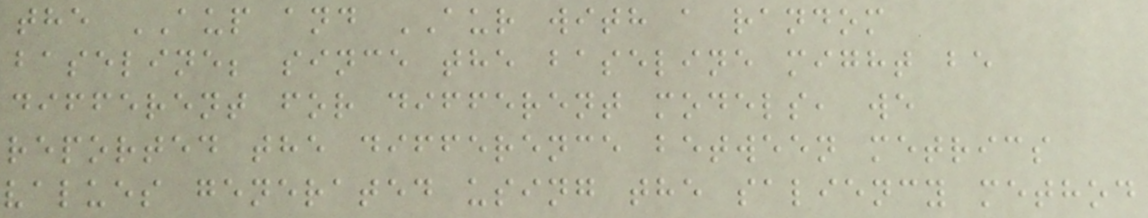the AUP and AUR with a random
baseline; since the baseline might be
different for different models, we
reported the difference between metrics
values generated using the saliency method
